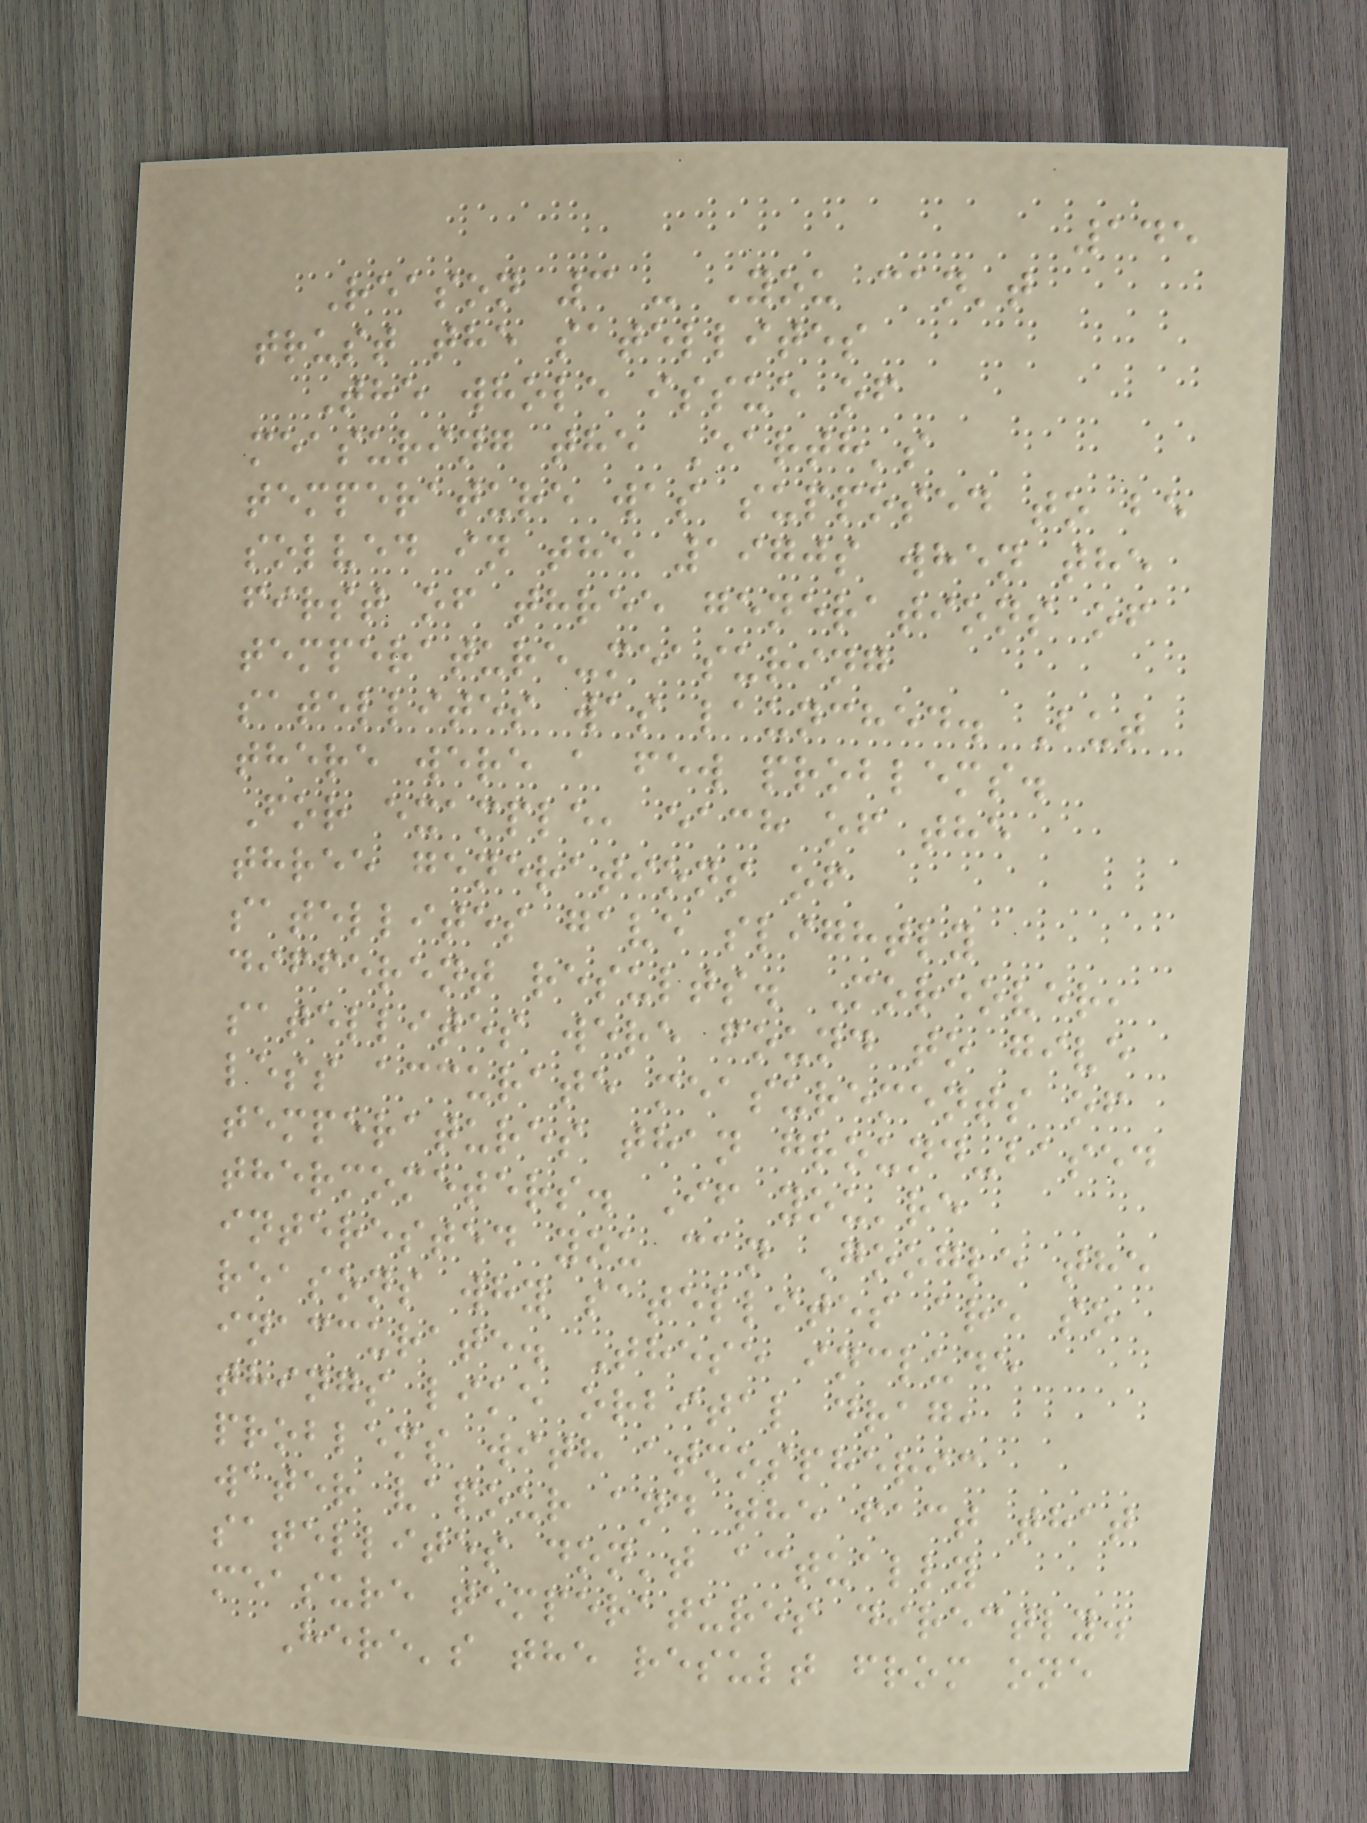145
Reason 3 - You can't
trust the satellites
The whole issue of
measuring the Earth's
temperature was supposed to be
solved in the 1970s when the
first of three generations of
temperature-measuring
satellites was launched. But
there were a few problems.
For example, each of the
three generations of
satellites gave slightly
different results. Moreover,
satellites were found to give
less accurate measurements of
temperatures than ground-based
thermometers. If you're
interested you can Google the
reasons why satellites are so
inaccurate. These include
things like orbital drag,
problems with atmospheric
water vapour and the fact that
satellites don't actually
measure temperatures directly.
Here's the result from one
